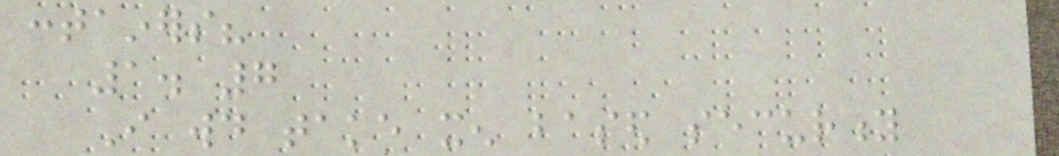containers?
1. 7
I would take xen based security
